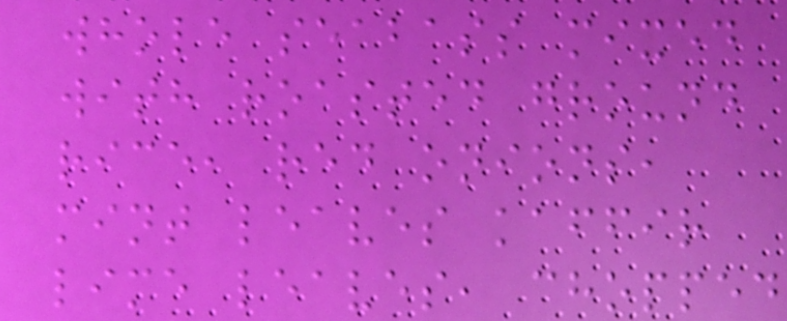whole seabass mixed
with roasted ground
rice, red onions,
mint leaves kaffir
lime leaves, chopped
